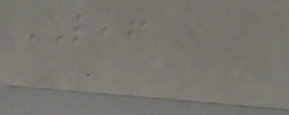LEAF
